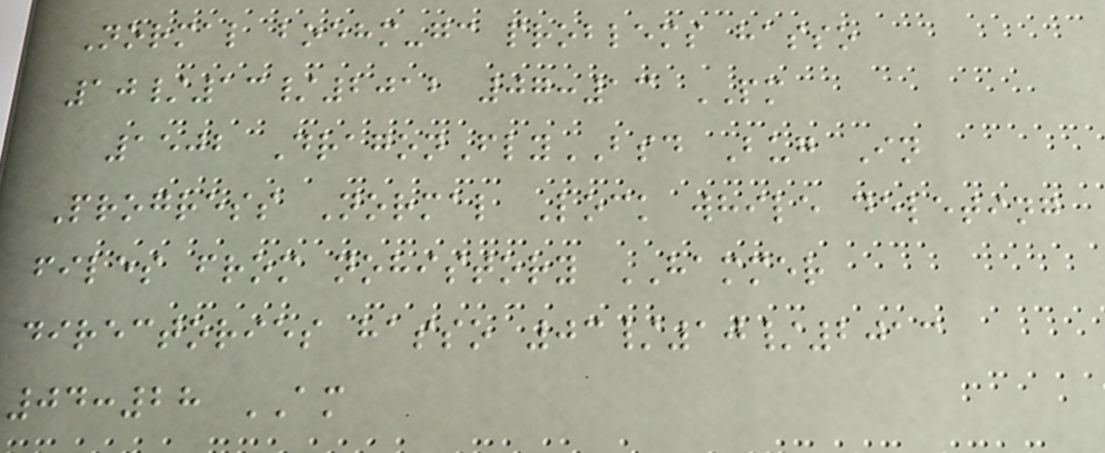Normal boehm-gc problems hasso
10/13/2012 07:13 PM
1502 DragonFlyBSD Bug In
Progress Normal Lock while deleting
files from nohistory HAMMER
directories hasso 03/10/2013
04:28 AM
